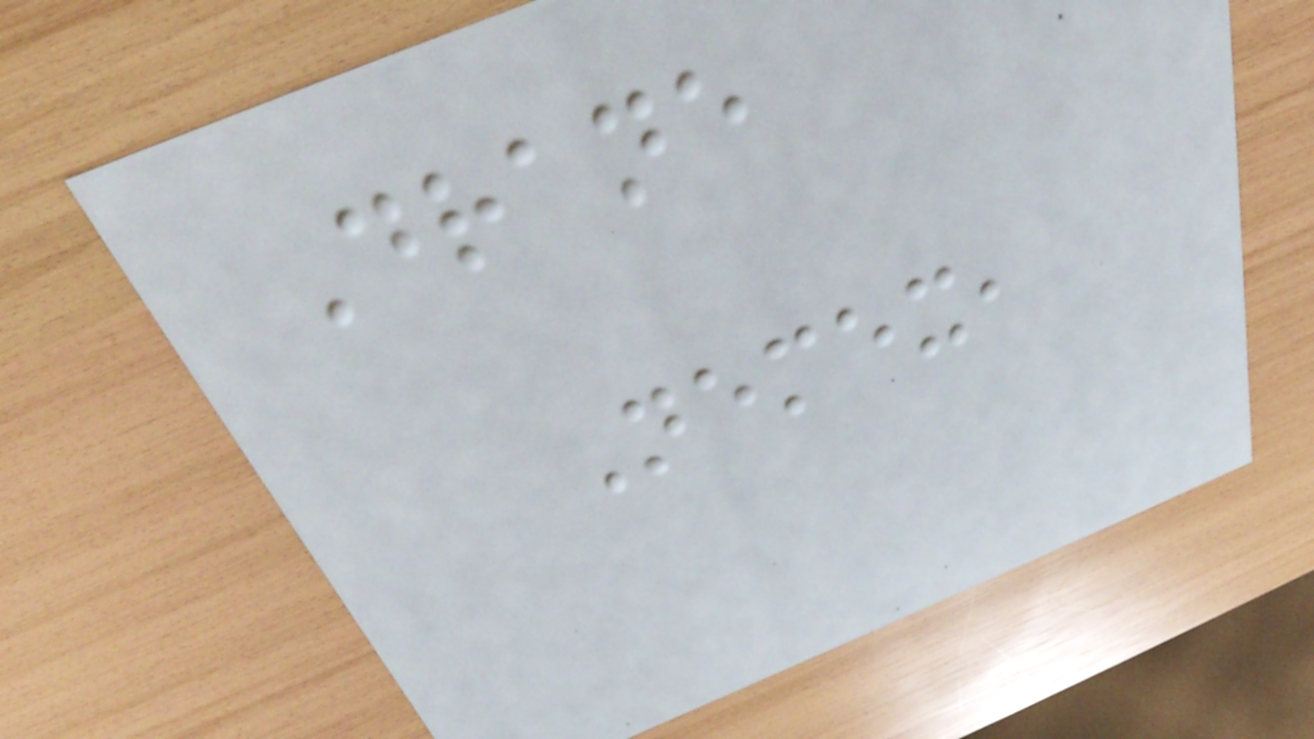Drane
Nemex,
